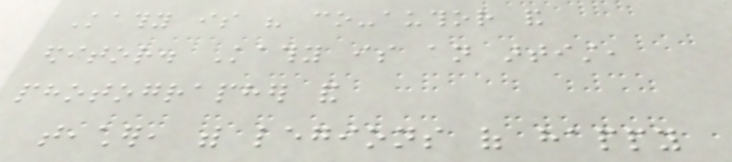Kathy is his co-author and
editor. Kathy is an artist,
photographer and
teacher, with legions of happy
